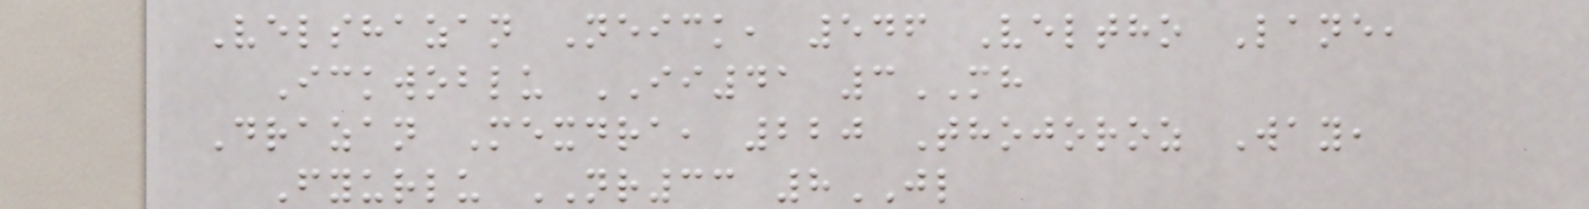Velshazan Neick, 546 Veltho Lane,
Ickwoblu II41 3MH
Drazan Mexdra, 220 Thojoroz Way,
Fyurlu NR33 8JL
